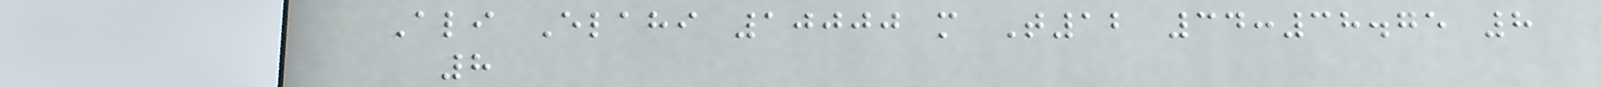Ali Elahi 10000 m T12 34:38.75 8
8
